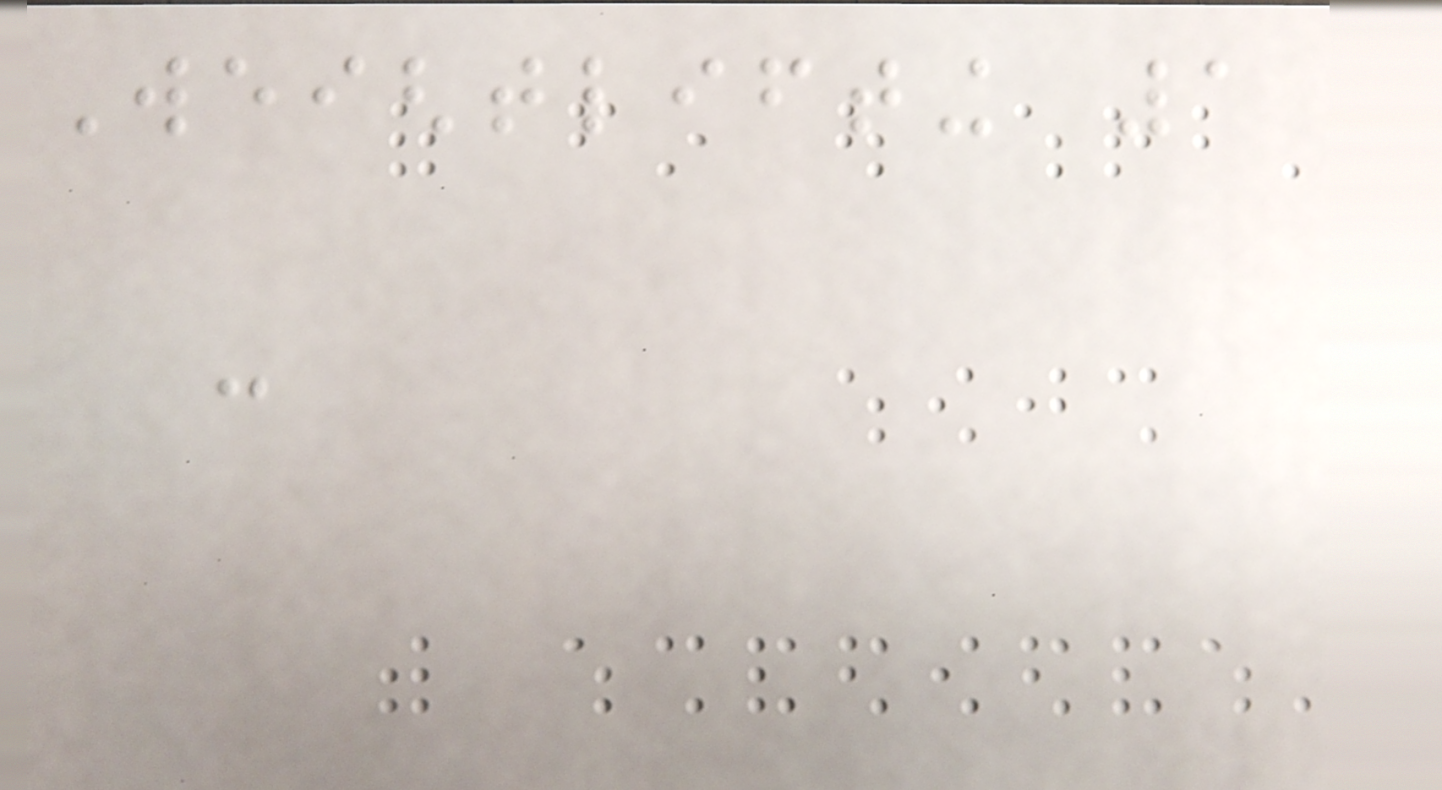Weightlifting 1
-
